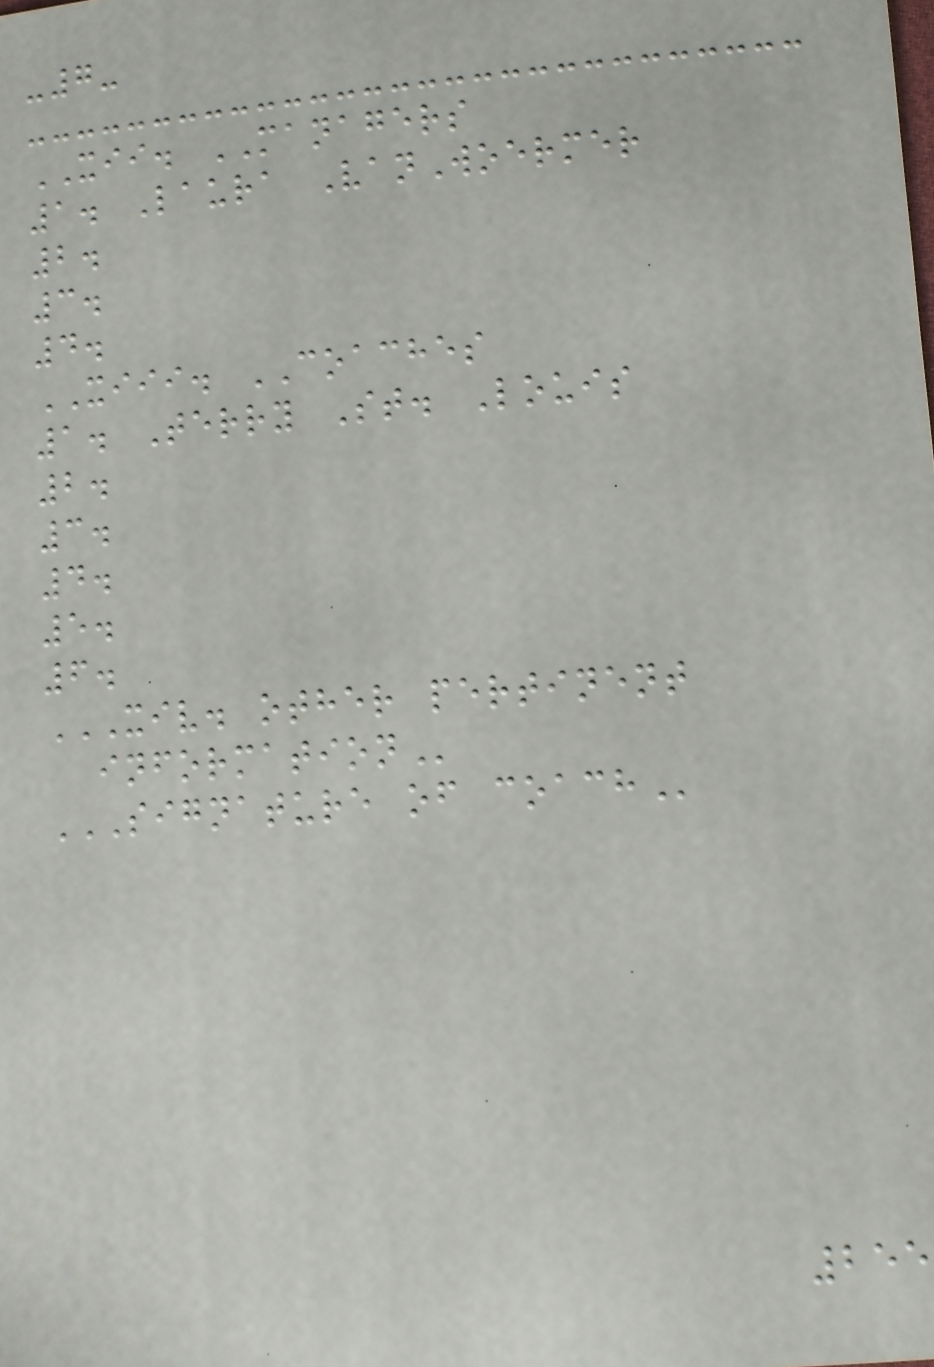-7-
XII. MANAGERS
1. Laura VanWoermer
2.
3.
4.
XIII. COACHES
1. Terry St. Louis
2.
3.
4.
5.
6.
XIV. OTHER PERTINENT
INFORMATION
SIGNATURE OF COACH
255
